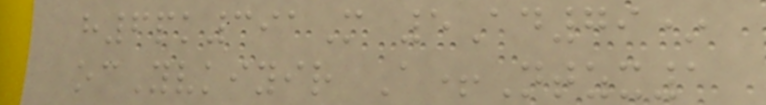h6pk391M 5Ad79*
ocYvkiyir A+Ntzx1
